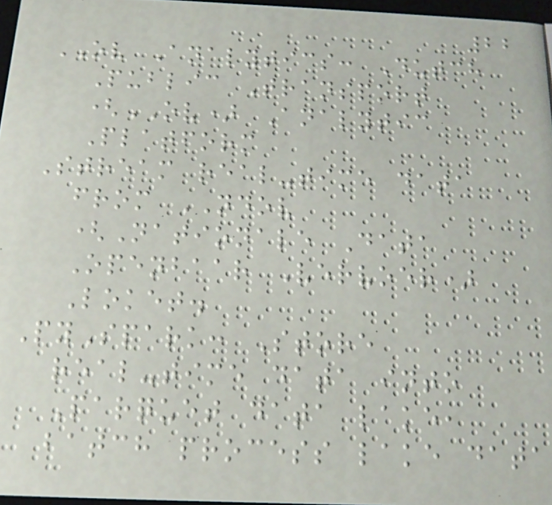22
OV Analytics: Dutch
Public Transport
(OV) Analytic
Platform
Stream real-time data
from NDOV
(Nationale Data
Openbaar Vervoer)
Loket.
PySpark: Store
real-time data into
Parquet data lake,
batch process lake data
